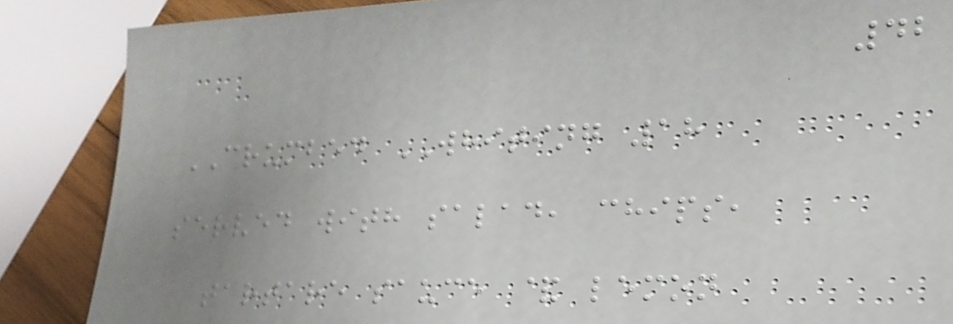42
CRUMBED WHITING 18
served with salad, chips,
tartare sauce & lemon
